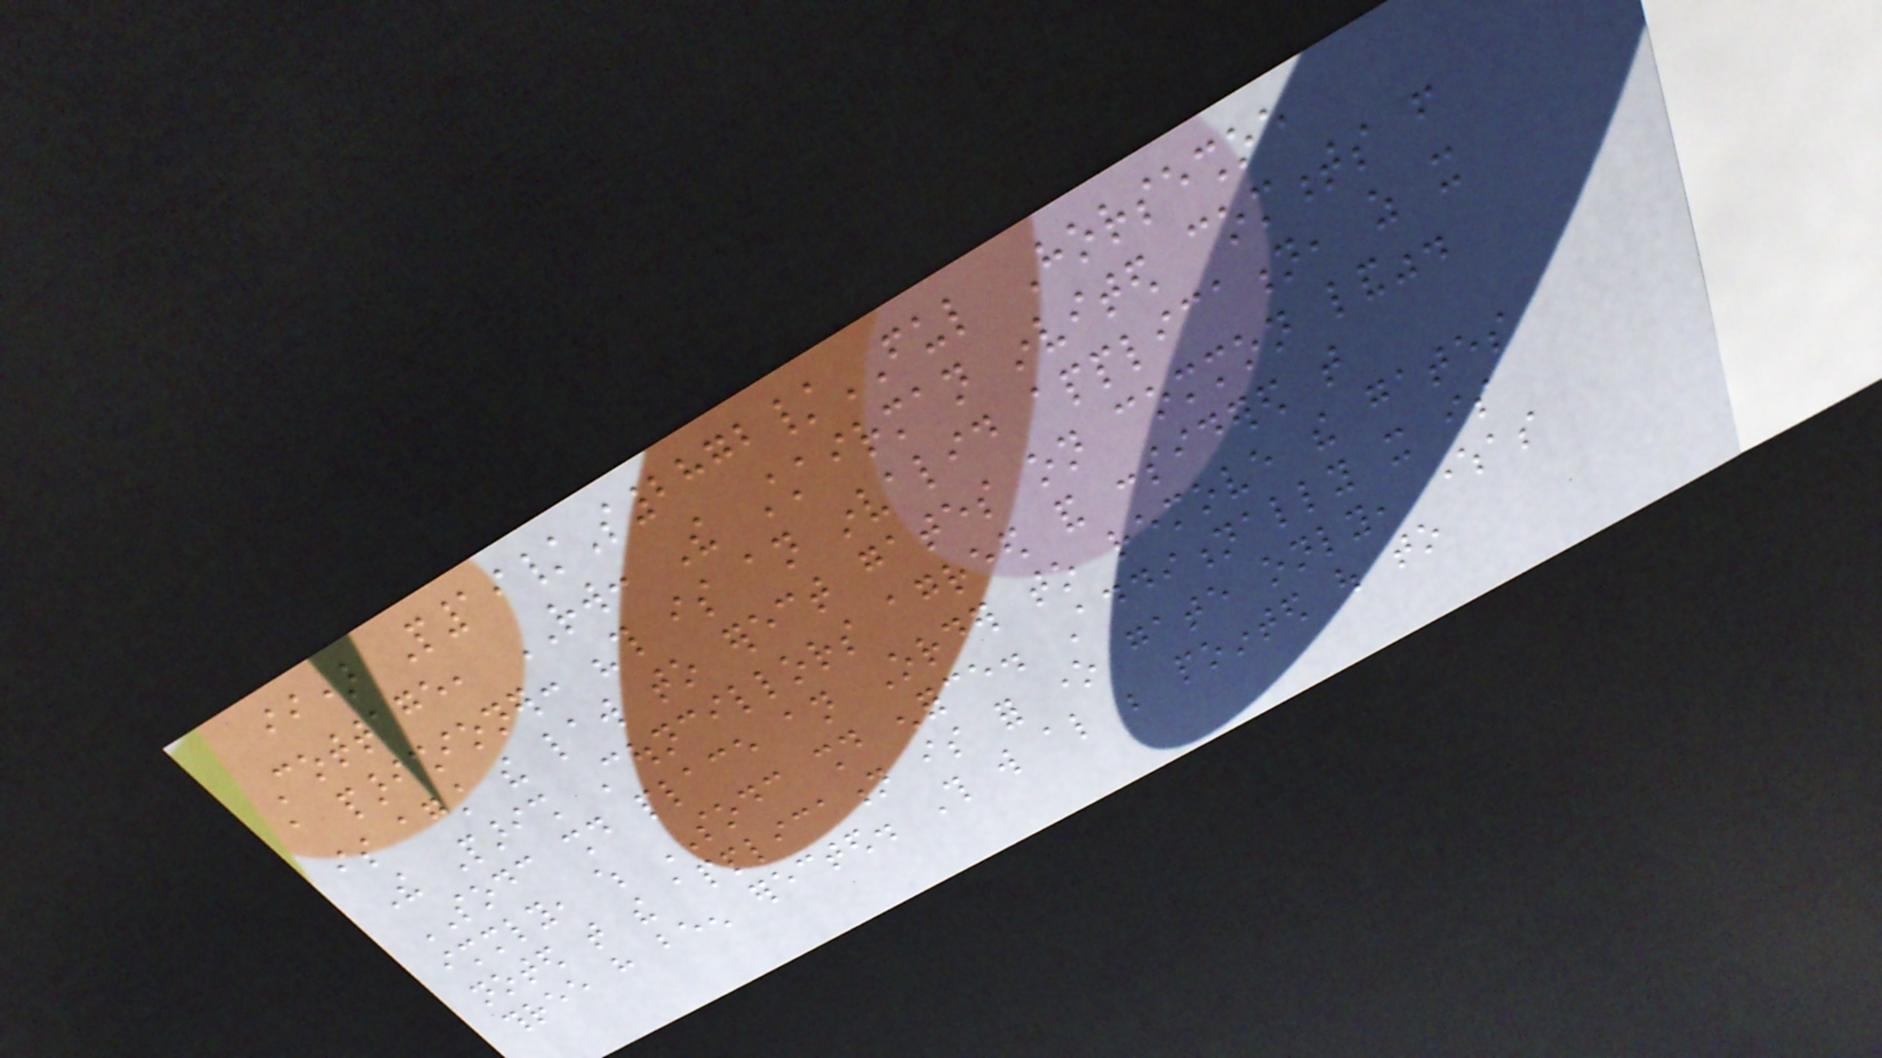ii) P19/S2872/FUL Horseshoe
Cottage, RW: The Chairman invited comments from
a parishioner: "this is an invalid application, as it
is against the law to erect gates on common land".
The Parish Councillors agreed and considered that
SODC should place an Order to remove the gates
immediately, which SODC should enforce. Additionally it is
noted that the application is for one gate only, whereas
three have been erected. This will also be pointed out to
